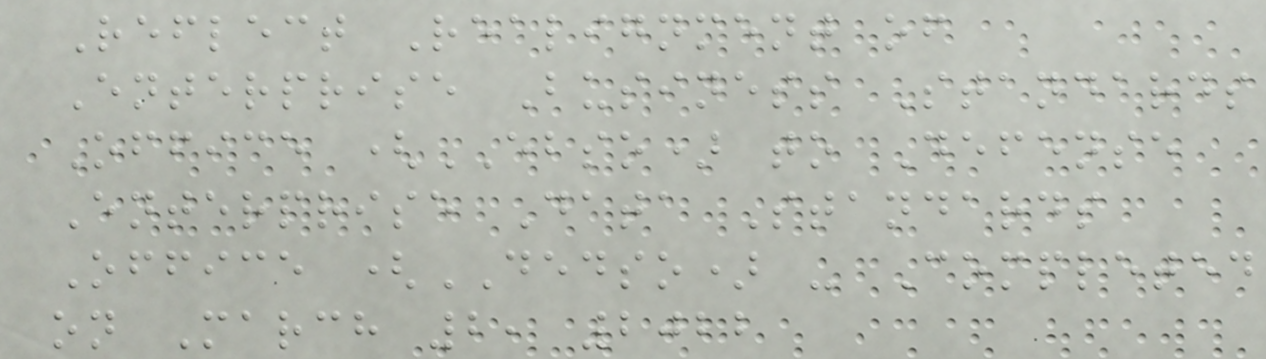Reflect Realignment of
Enterprise Business Standards
Office (EBSO) to Defense
Enterprise Data Standards
Office (DEDSO) - Completed
on March 2, 2022
